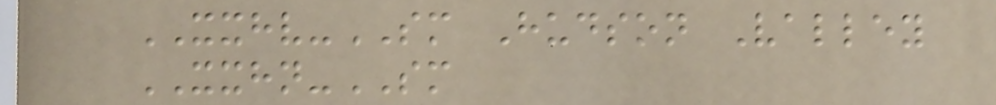XXHV-SM Hudson Valley
XXHN-SM
